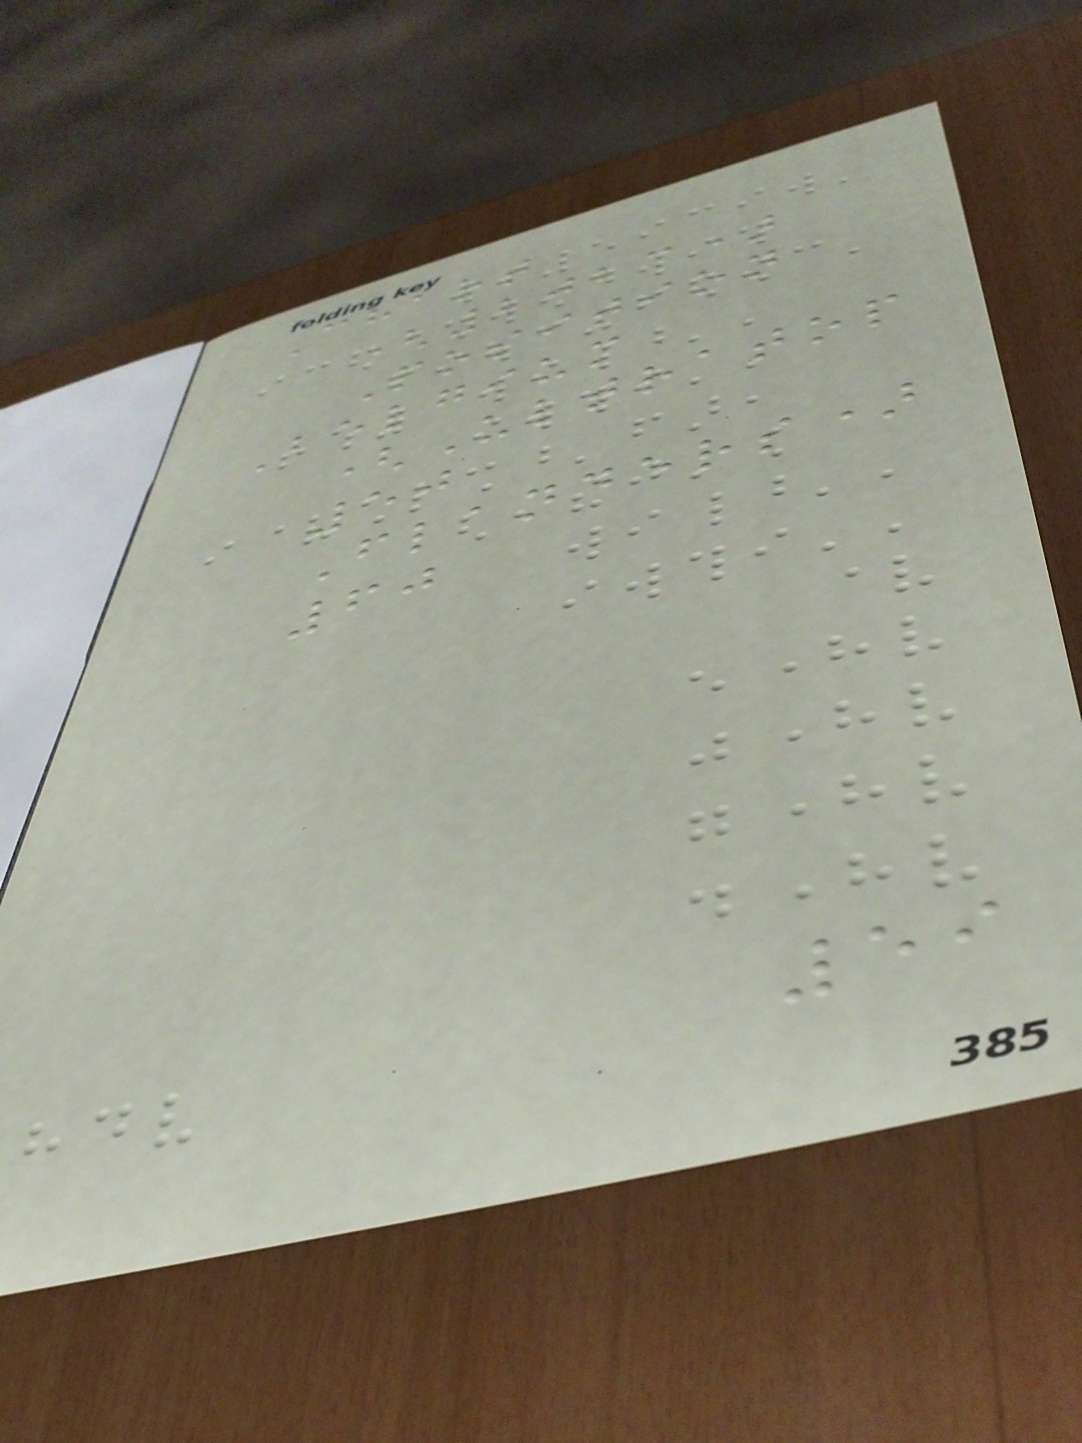Chart
(2023)
Position
Belgium
(Ultratop
50
Flanders)
60
59
